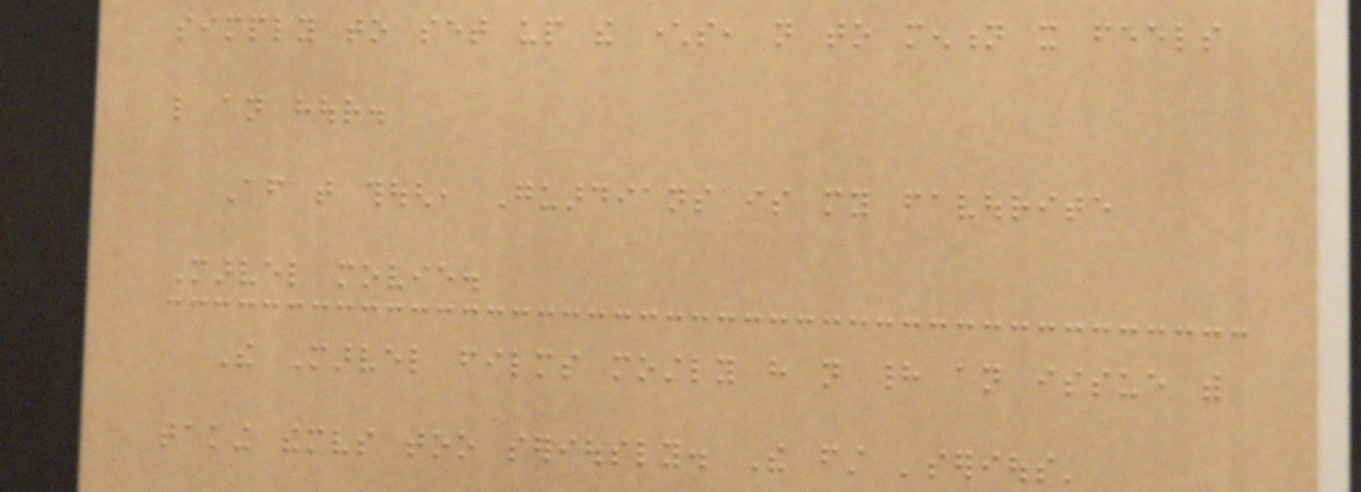simply to set up the characters, not to mention it feels
like an hour.
After that though, Guardians is my favourite
Marvel movie.
The Marvel films mostly have not had an issue with
taking themselves too seriously. The first 'serious'
